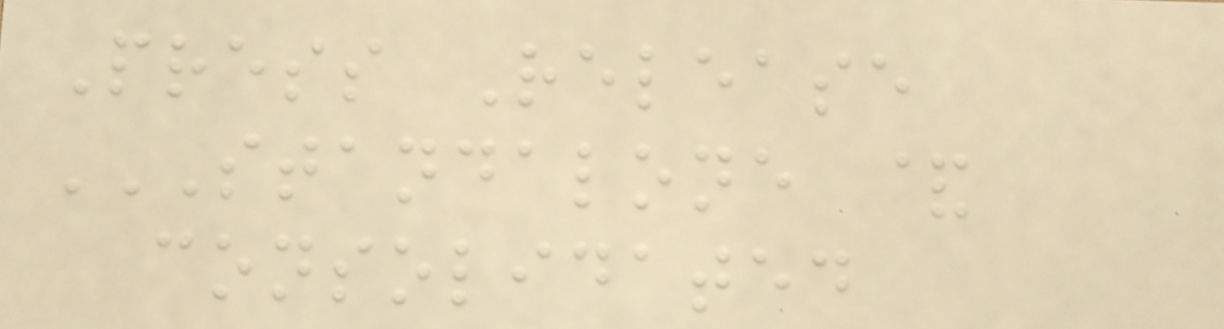Press Release
STANDALONE &
CONSOLIDATED
